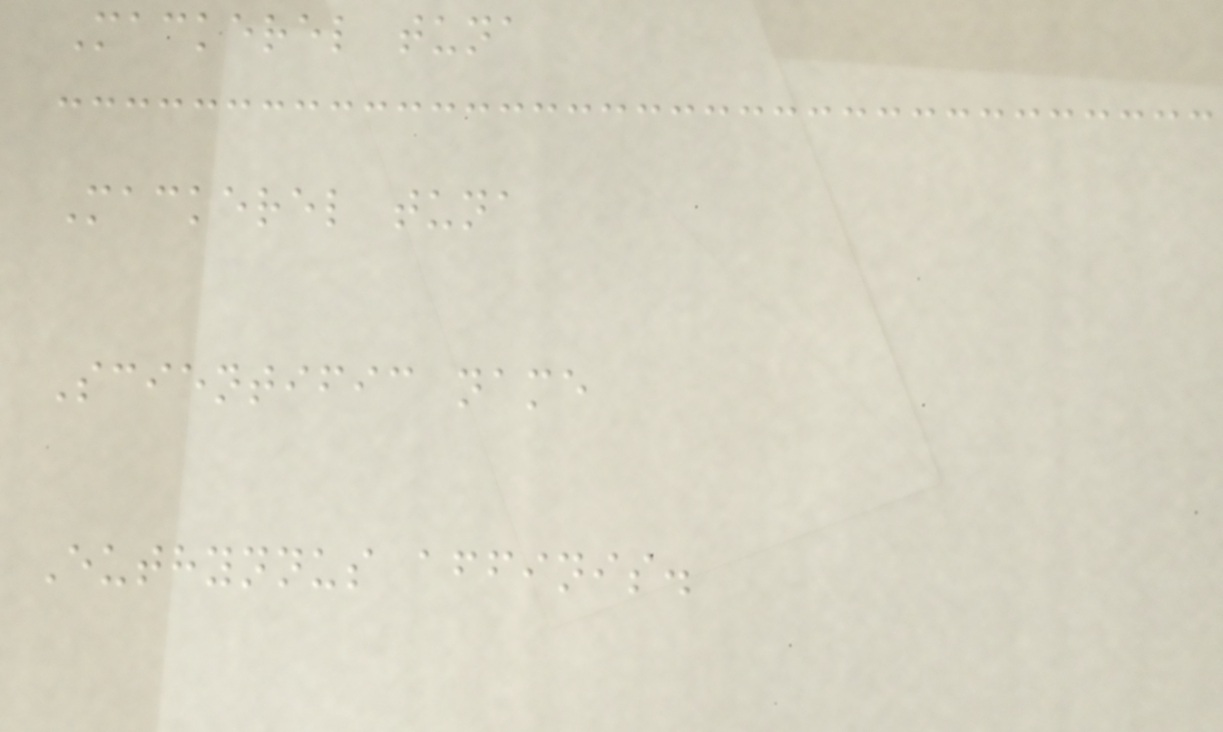Mackerel tuna
Mackerel tuna
Scientific name
Euthynnus affinis.
